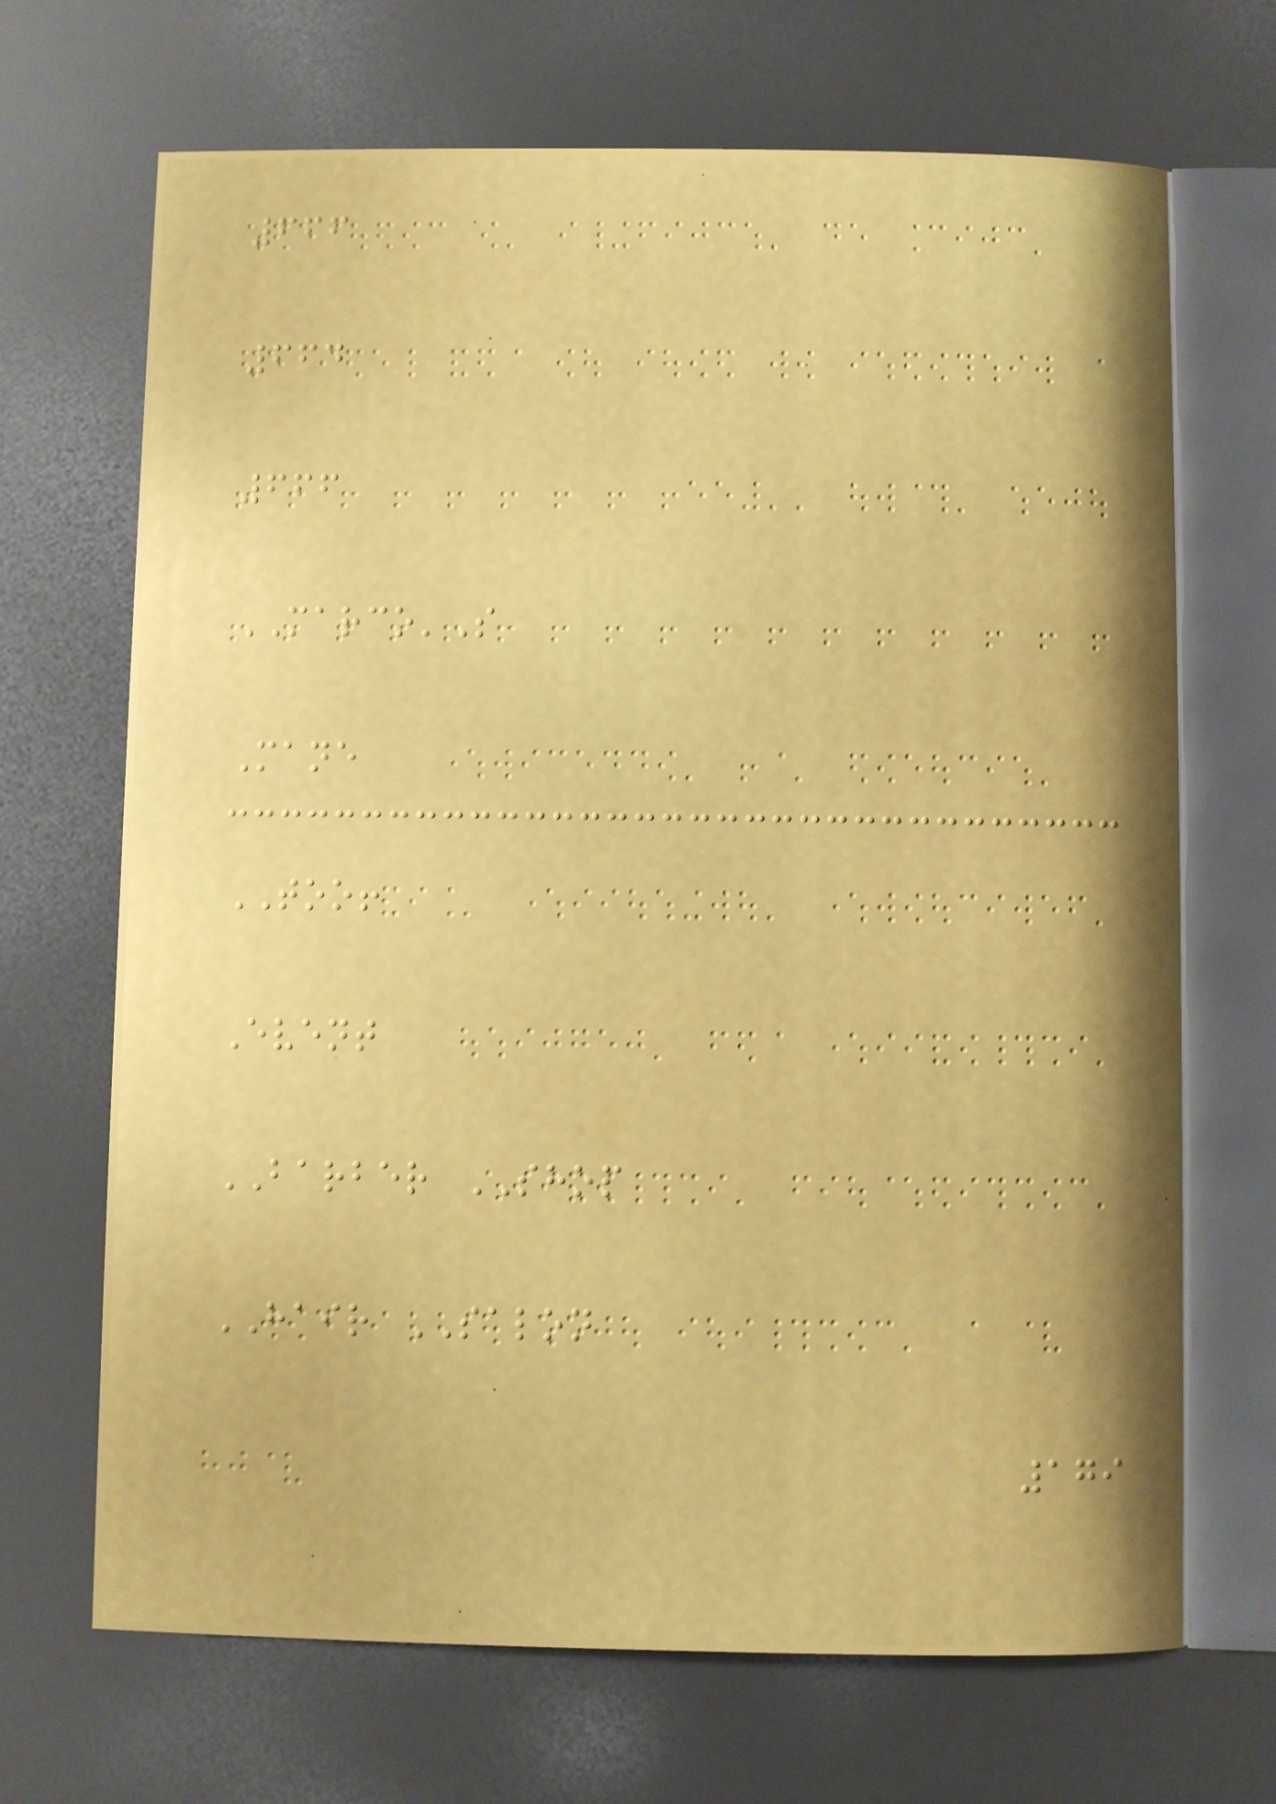666
664
666
MARCO'S
Mane
TOO!
Event
BARBER SHOP
HAIR SALON
179
